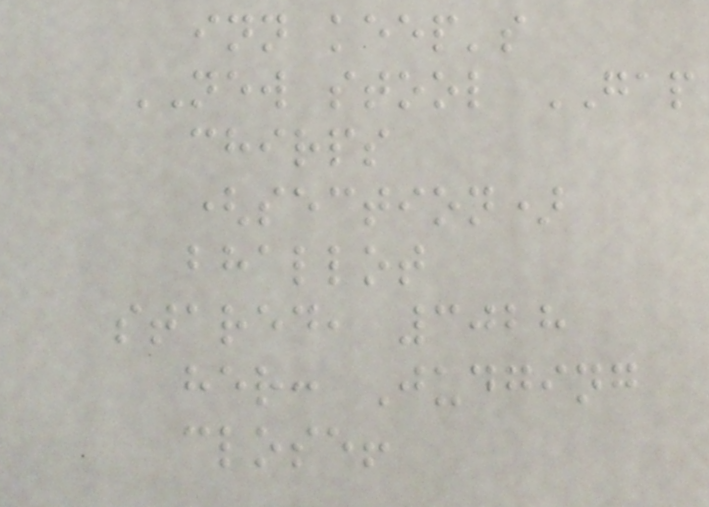inn keep's
NEW stool GAP
chirps
(section)
bhallot
stared, 3028
her: Judging
close!
